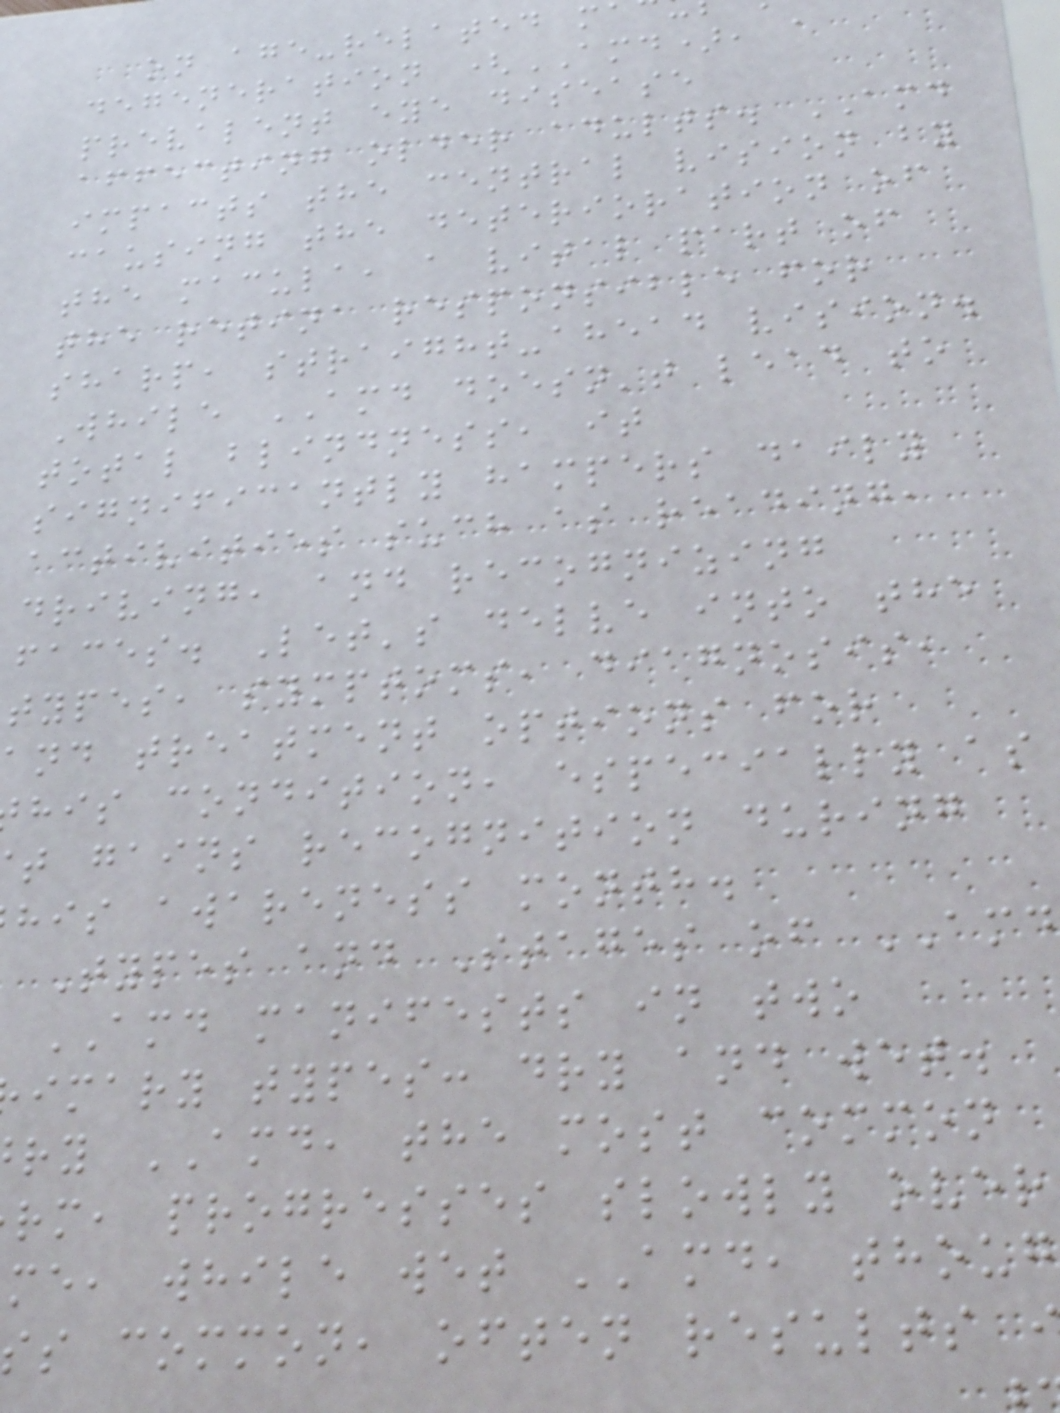on age-related m
degeneration (AMD), a
prevalent eye disease
affecting older adults. AMD
impacts the central vision by
causing the deterioration of
the macula, a vital part of
the retina responsible for
sharp, straight-ahead vision.
While AMD doesn't lead to
total blindness, it
significantly hampers daily
activities such as reading,
driving, and recognizing
faces. Let's delve into the
types, symptoms, diagnosis,
and treatment options for
his condition, especially as
t gains recognition during
his awareness month.
Types and Stages of AMD
AMD manifests in two
imary types: dry and wet.
ry AMD, the most common
rm, progresses slowly over
me, while wet AMD, thoug
ss common, often results
